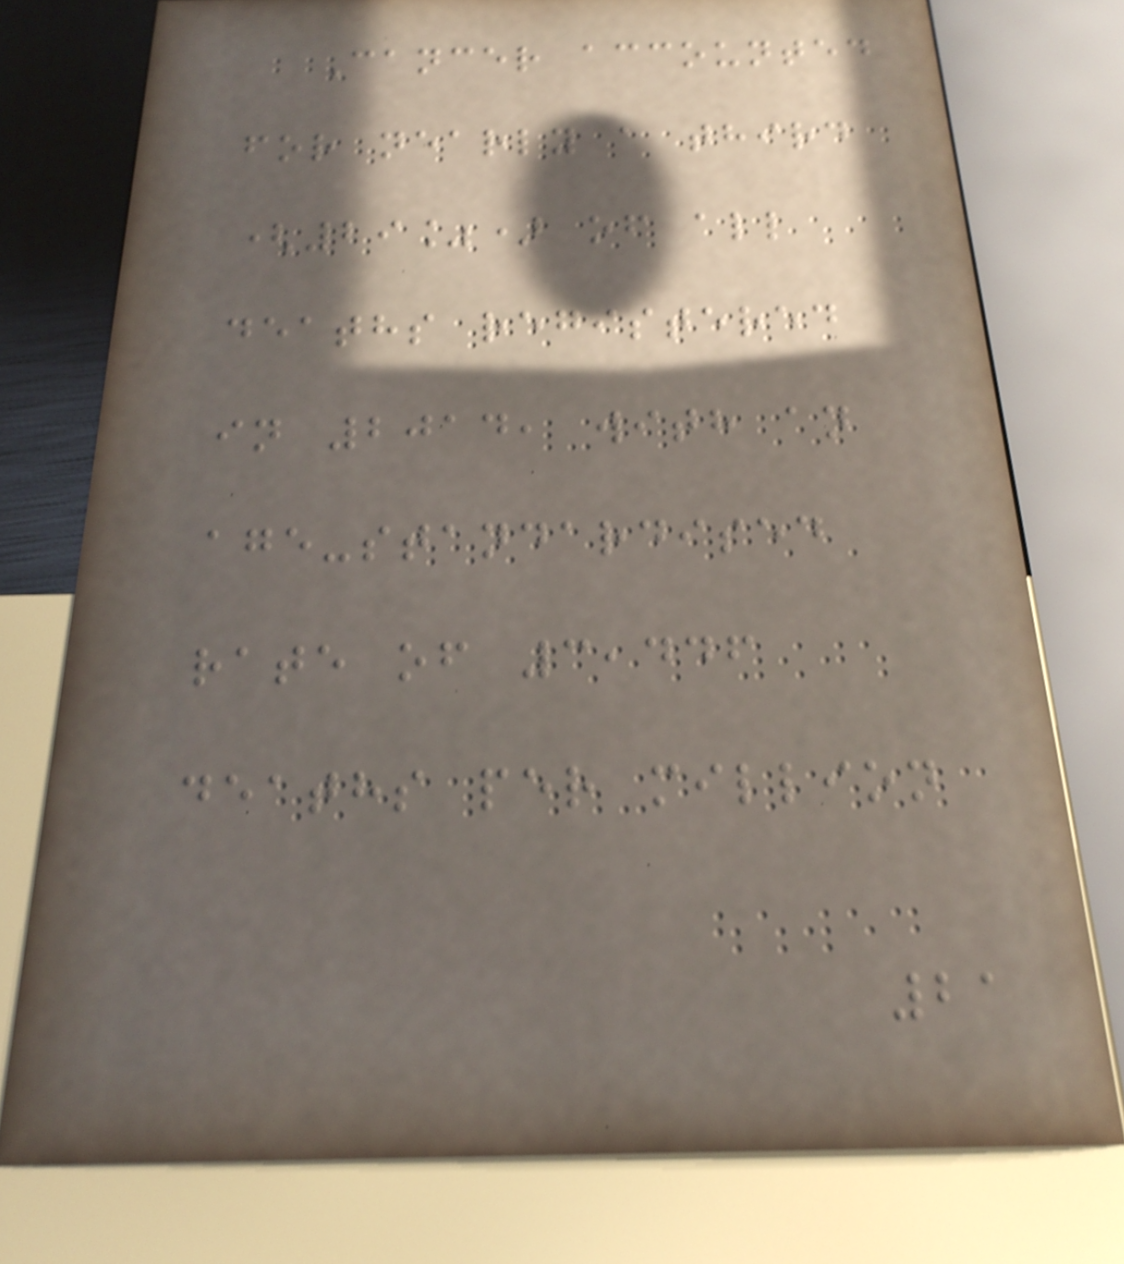Cancer accounted
for nearly a third
(29%) of all
deaths registered
in 2014, with an
age-standardised
rate of 3,446
deaths per million
21
